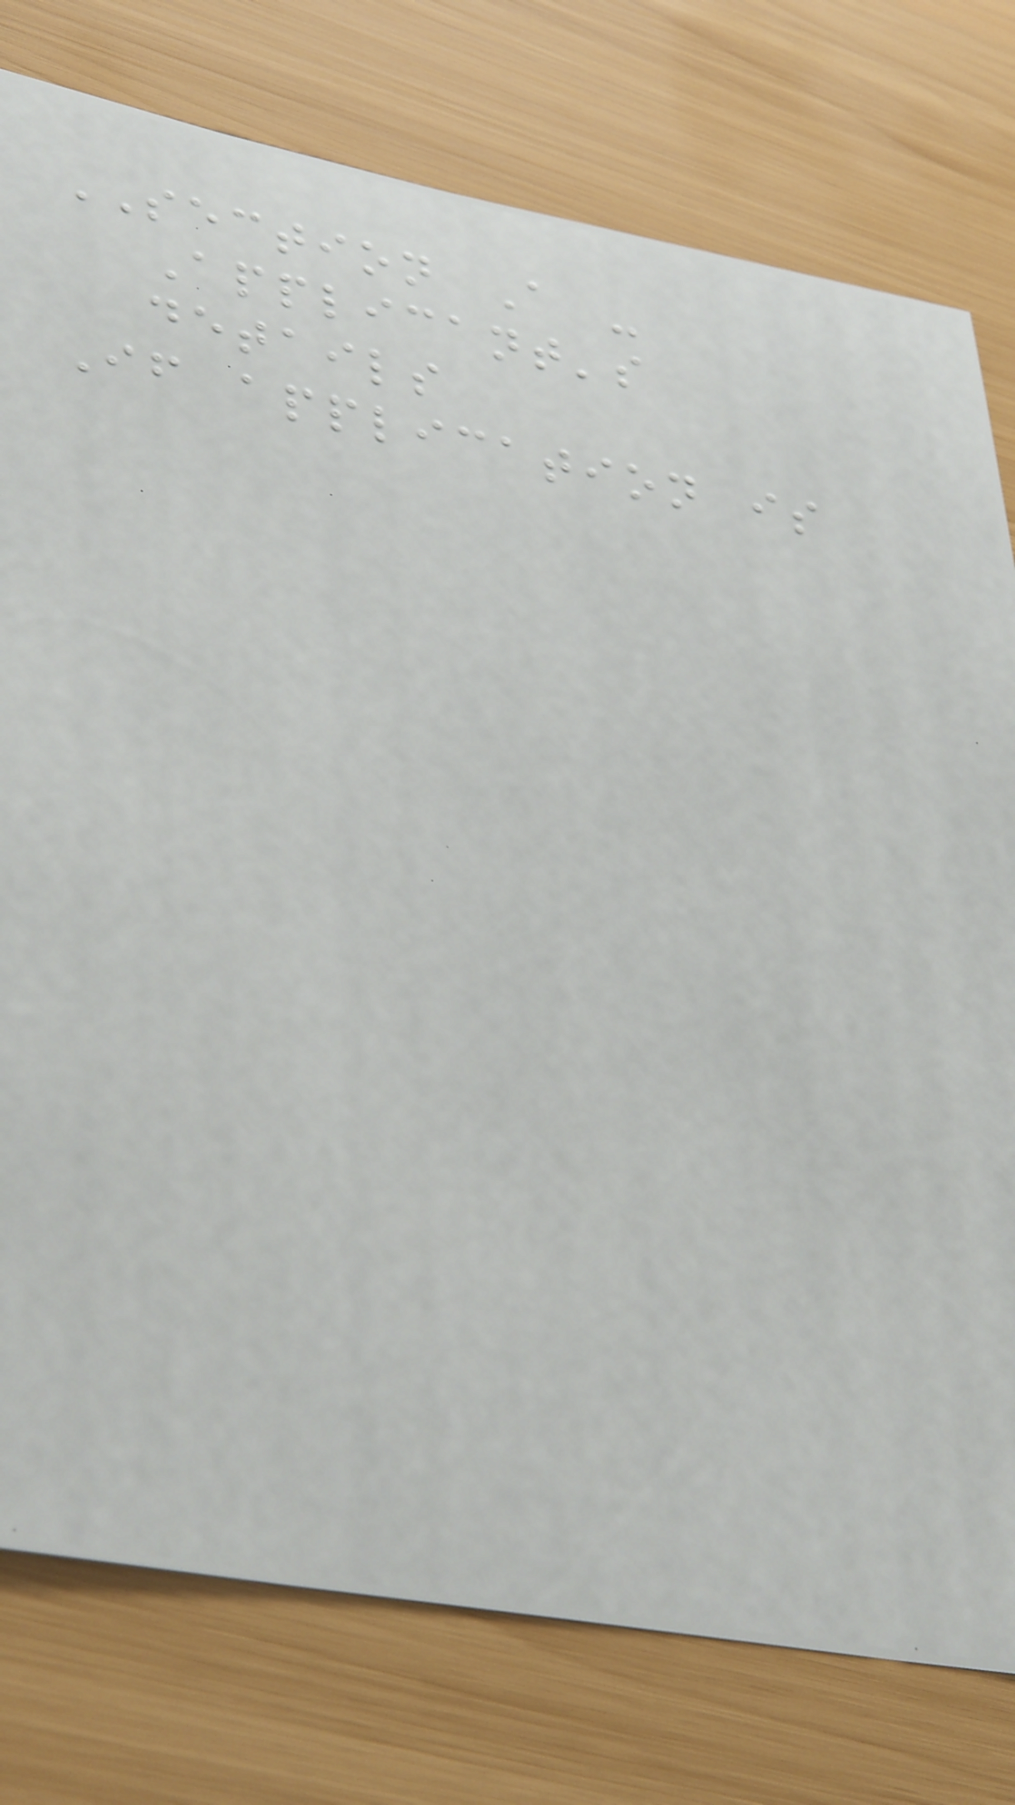SECTION A -
Applicant's
details
If application is
